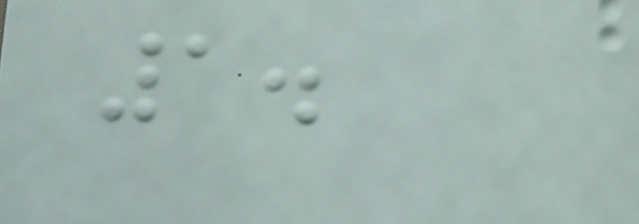1.
